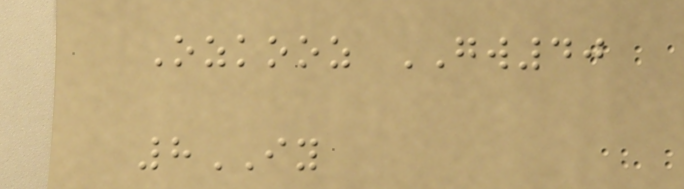Ozkooz GW40
8IY
